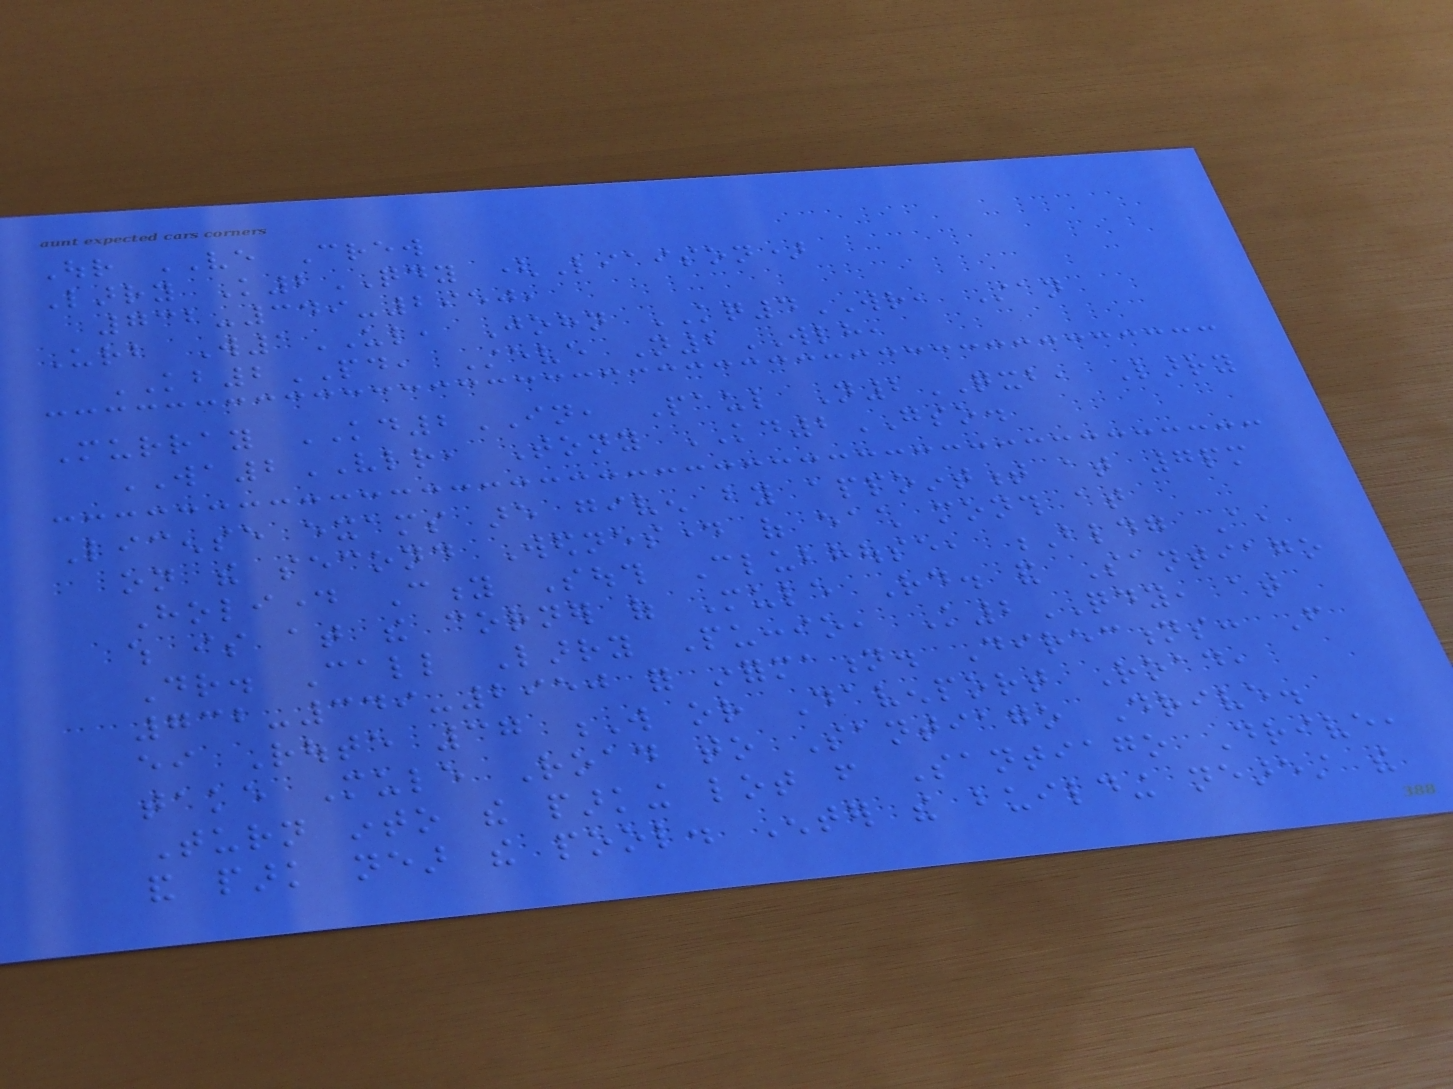Our VE Crew
Larry K2QDY (Liaison)
732-349-2950,
Urb W1UL, John KQ4WR, Stan
KB2PD, Steve N2WLH,
Murray KD2IN, Paul N2QXB, Larry
WA2VLR, Tony KD2GSO.
License exams are given by appointment at 7pm
on the second Wednesday of each month at
Holiday City South Clubhouse, Bldg A,
which is at the corner of Mule Rd. and Santiago
Dr. Call Larry Puccio, K2QDY, at
732-349-2950 for information. Directions: From
either Route 37 W or Davenport Road,
take Mule Road to Santiago Drive.
Turn into the parking lot from Santiago Drive,
and park near the pool. Enter the building nearest the
